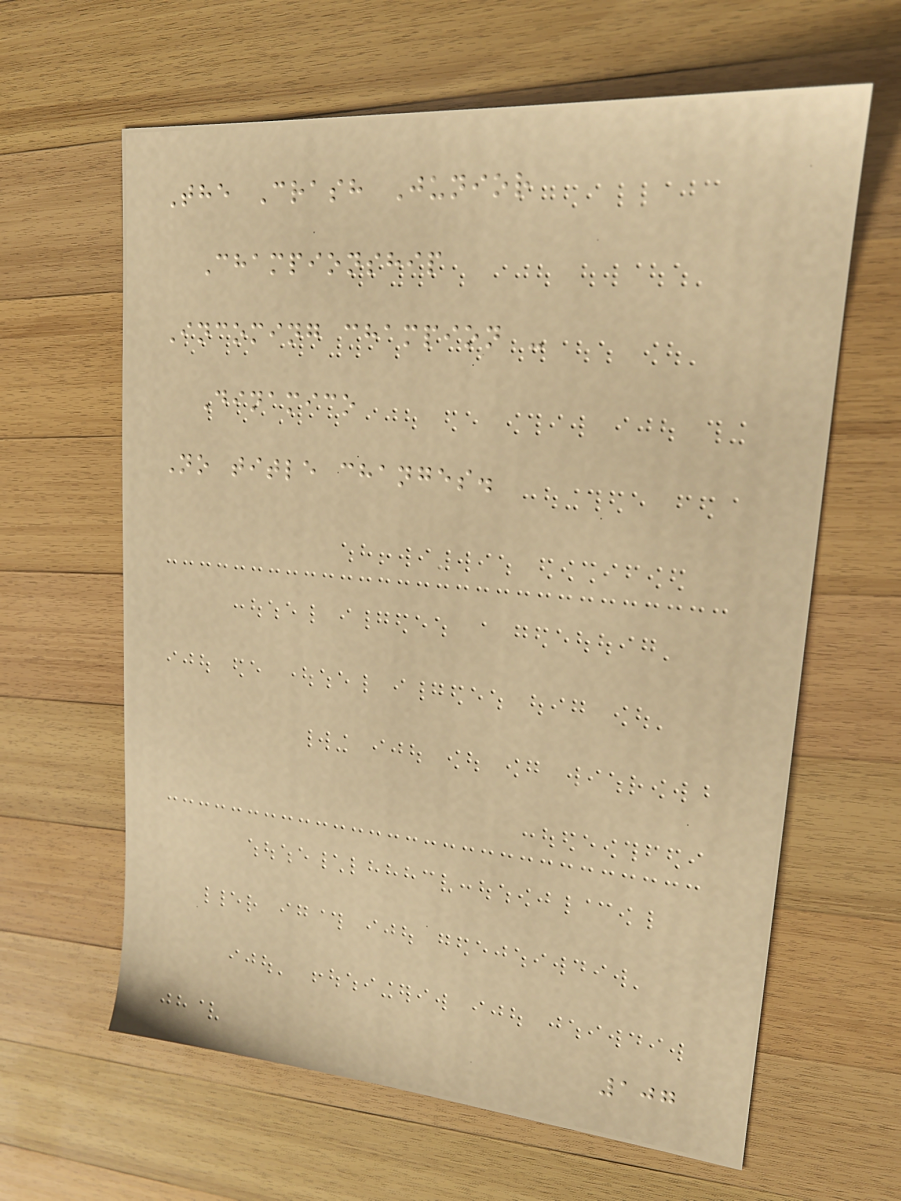The Crash Junior
Championship
Incoming champion -
Dinamico
No title changes.
107
